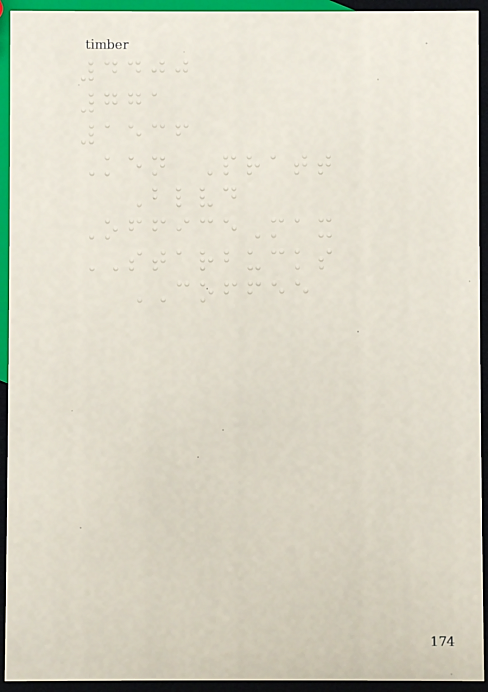4400
771
1536
Ken Pratt
Blvd
OfficeMax
STARBUCKS
COFFEE
